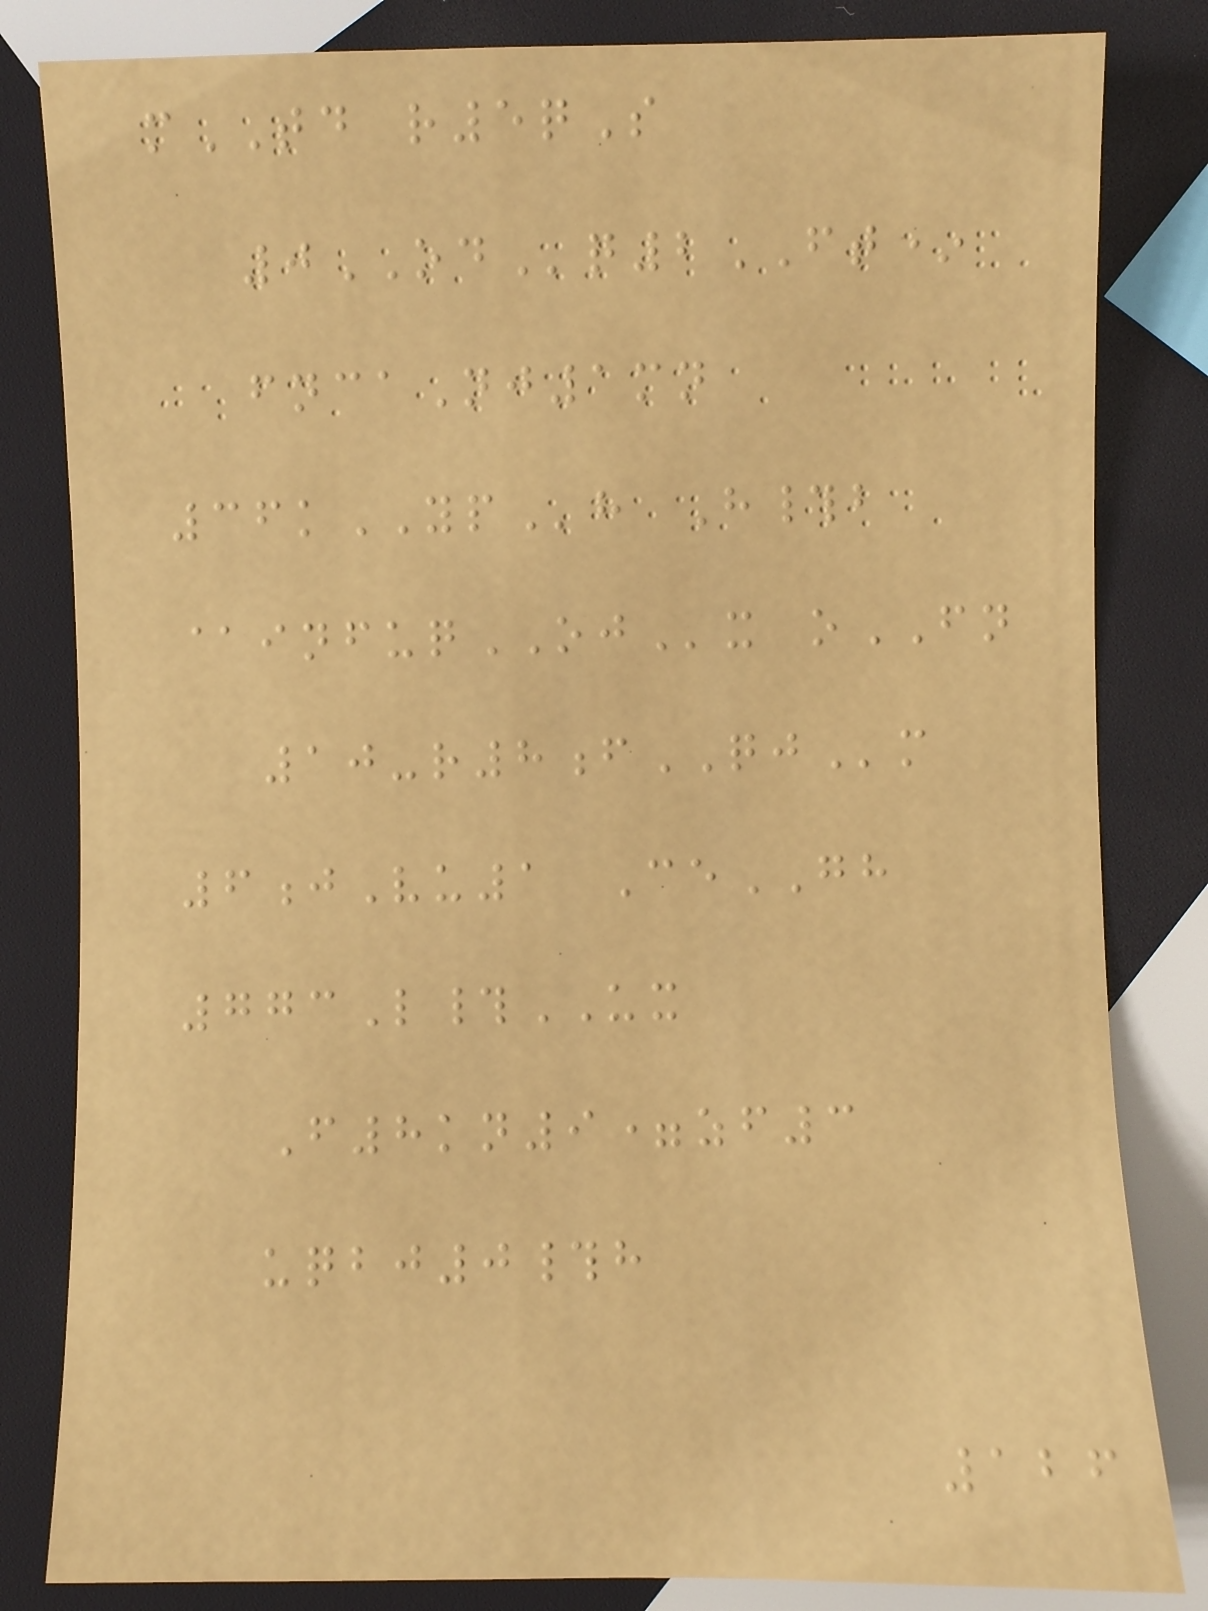mTD r5qS
0ODq2FT*
fncaNj1mn
36kYPh H#b
@infuqOJx oFN
10-r8fQJm
6jVu1 CeGH
773L#UX
F8kn9=zf3
uqbj0#h
126
